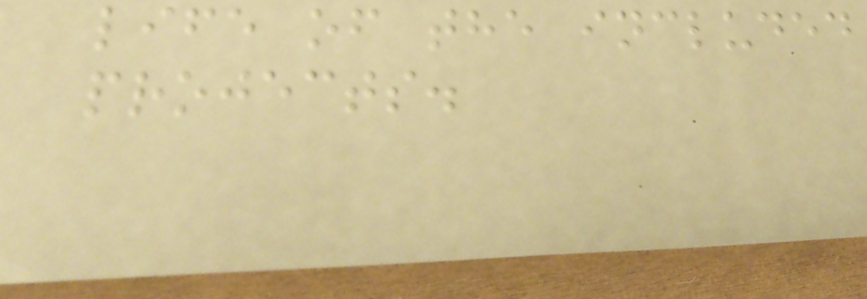life of the included
projects.
